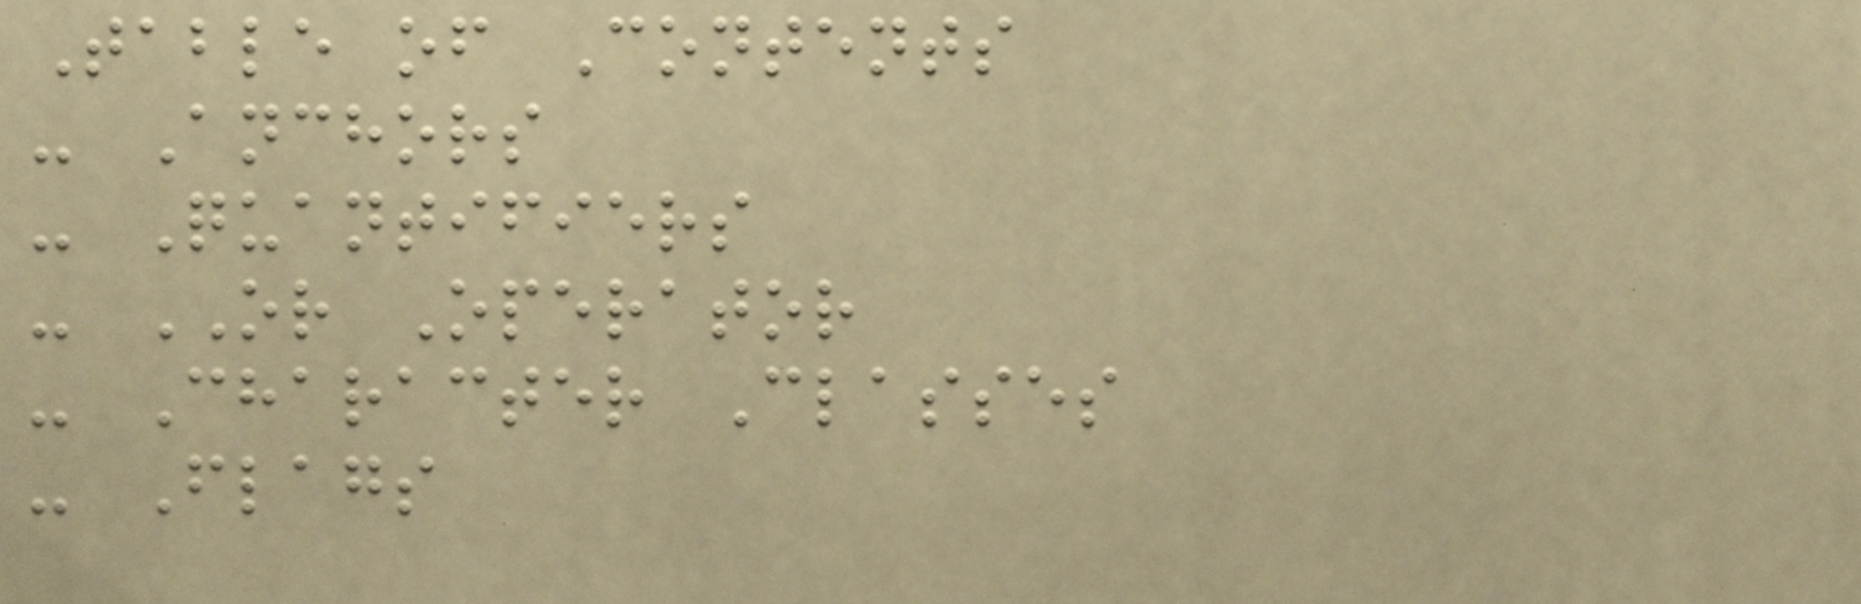Table of Contents
- Anchors
- Quantifiers
- OR Operator
- Character Classes
- Flags
